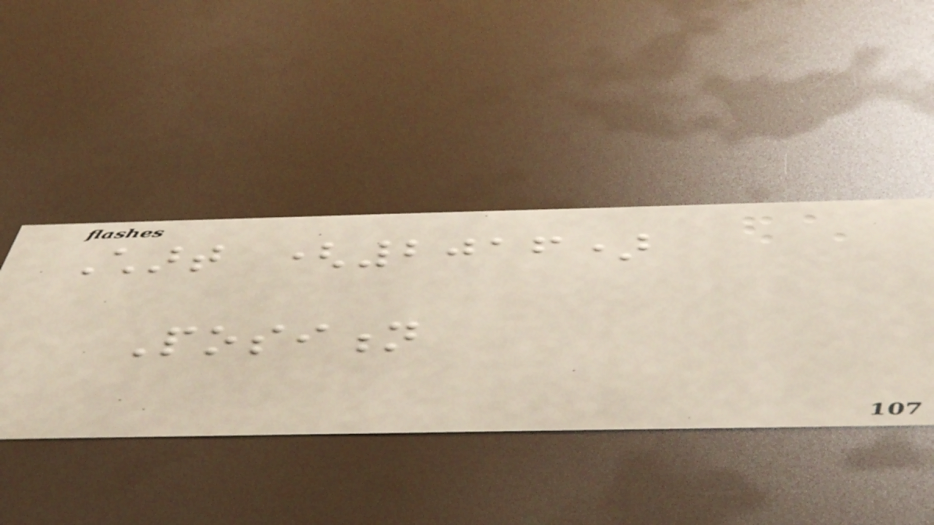Chart (2016)
Position
